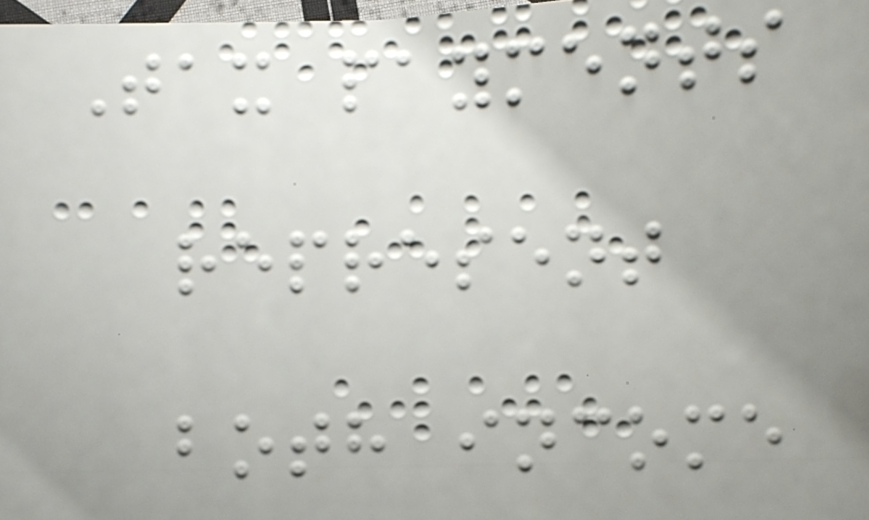Tax payments
represent
both income
